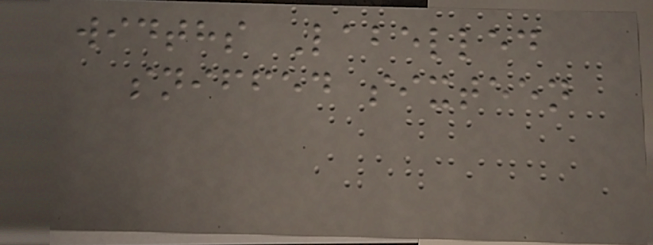widths Labelled
sniffed sixteen
